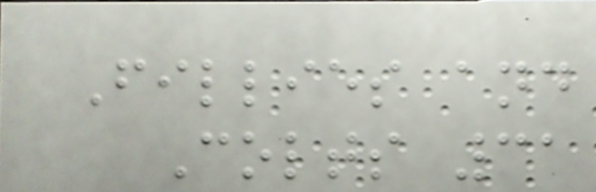Fillies and
Colts 31
